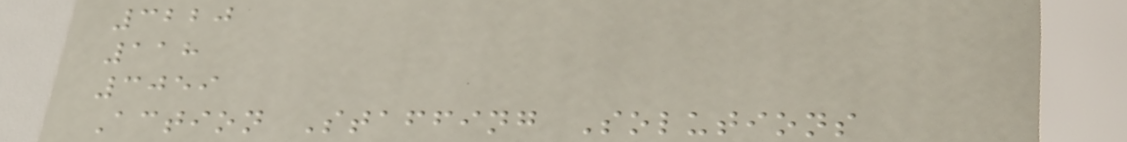3220
118
3059
Action Staffing Solutions
